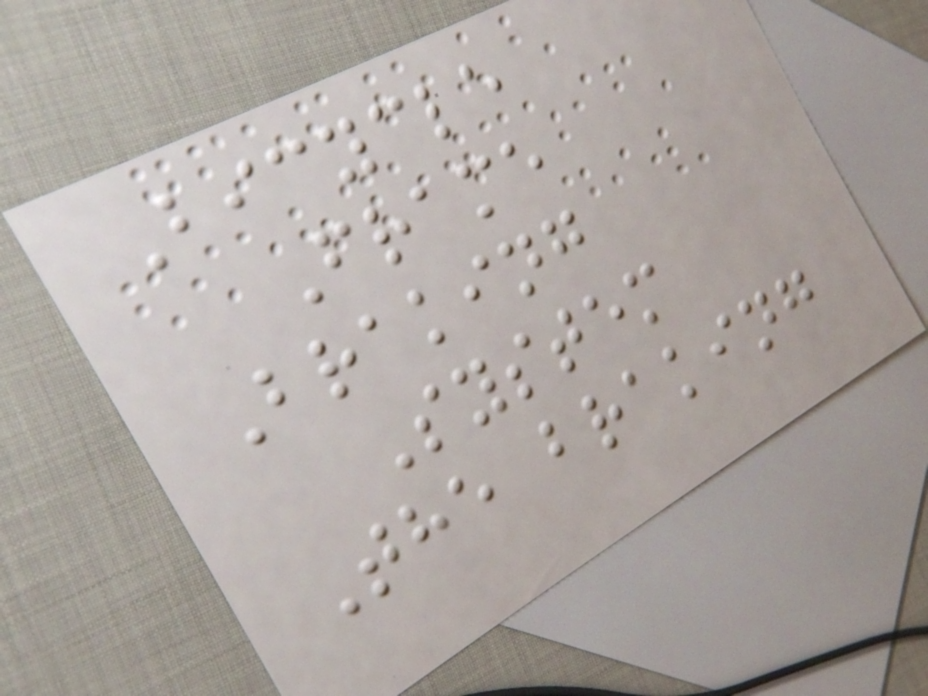Bicycle
Frame
Braking
System
The braking
